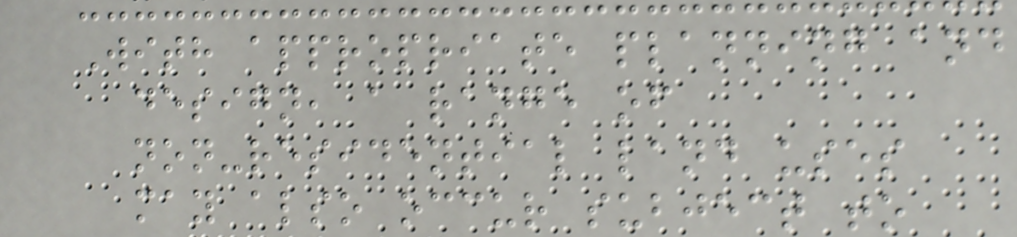With appropriate planning and
design, a range of
non-residential land uses
may also occur subject to
